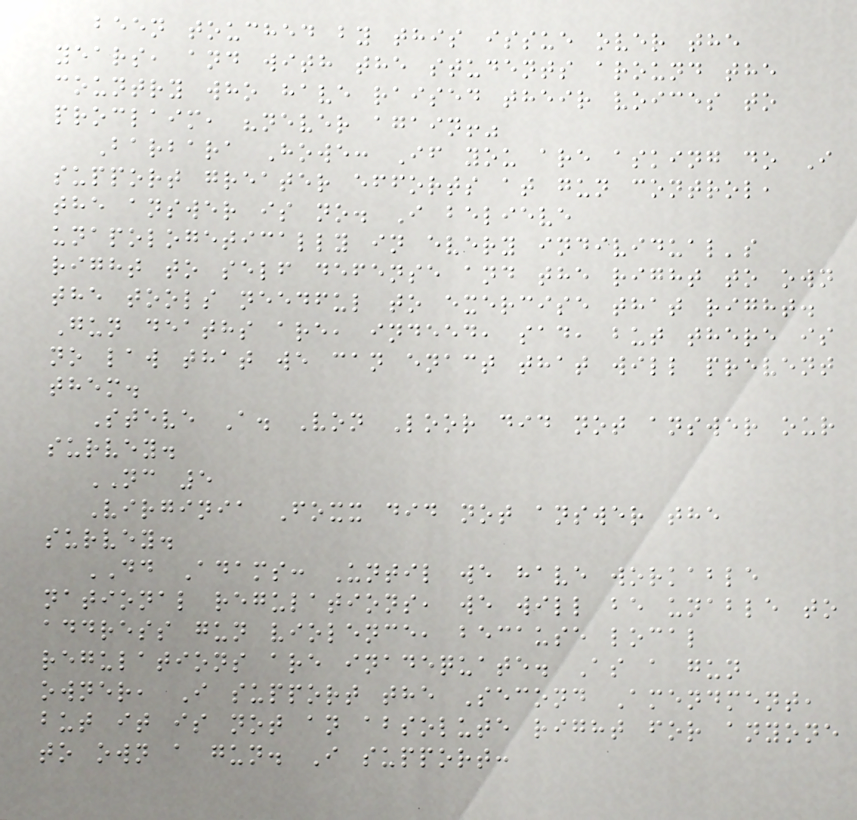been touched by this issue over the
years, and with the students around the
country who have raised their voices to
proclaim, "never again!"
Barbara Howe: If you are asking do I
support greater efforts at gun control,
the answer is no. I believe
unapologetically in every individual's
right to self defense and the right to own
the tools needful to exercise that right.
Gun deaths are, indeed, sad, but there is
no law that we can enact that will prevent
them.
Steve A. Von Loor did not answer our
survey.
NC 5
Virginia Foxx did not answer the
survey.
DD Adams: Until we have workable
national regulations, we will be unable to
address gun violence, because local
regulations are inadequate. As a gun
owner, I support the Second Amendment,
but it is not an absolute right for anyone
to own a gun. I support:
